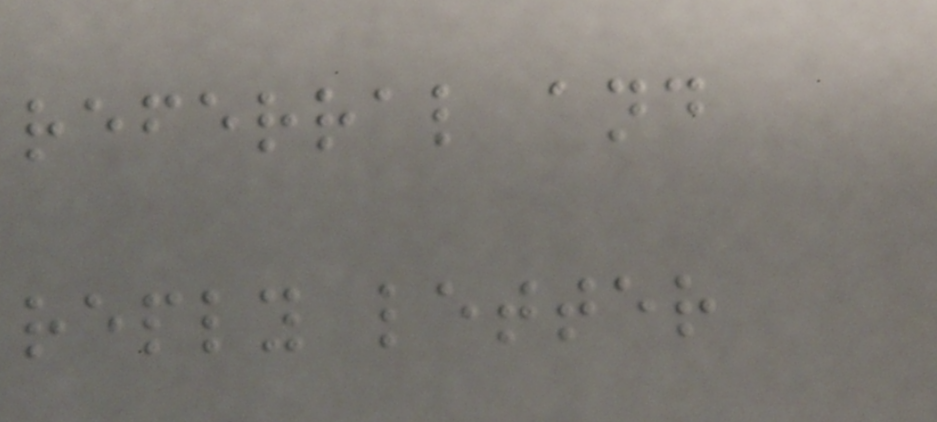referral and
reply letter
